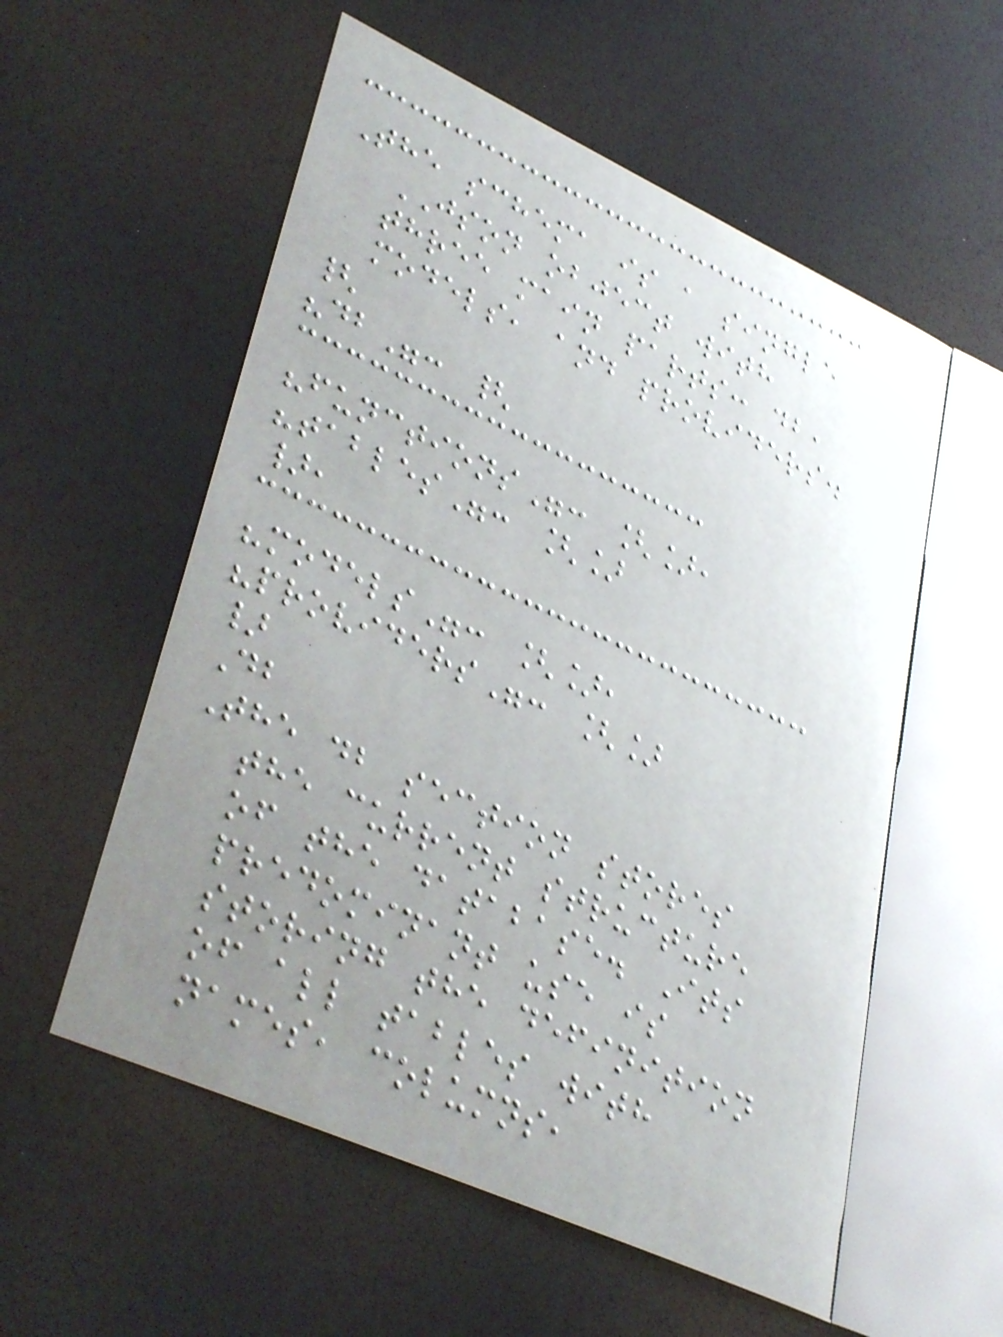The schema is a single
JSON object with
three main parts: db,
models, and providers.
{
"db": {
"functions": [],
"tables": []
},
"models": [],
"providers": []
}
Db
The db section stores
the current structure
of the database. Its
predominant use is
storing the definition
of all tables with
names, columns,
